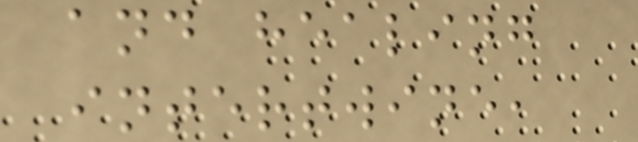and healing
intertwine,
